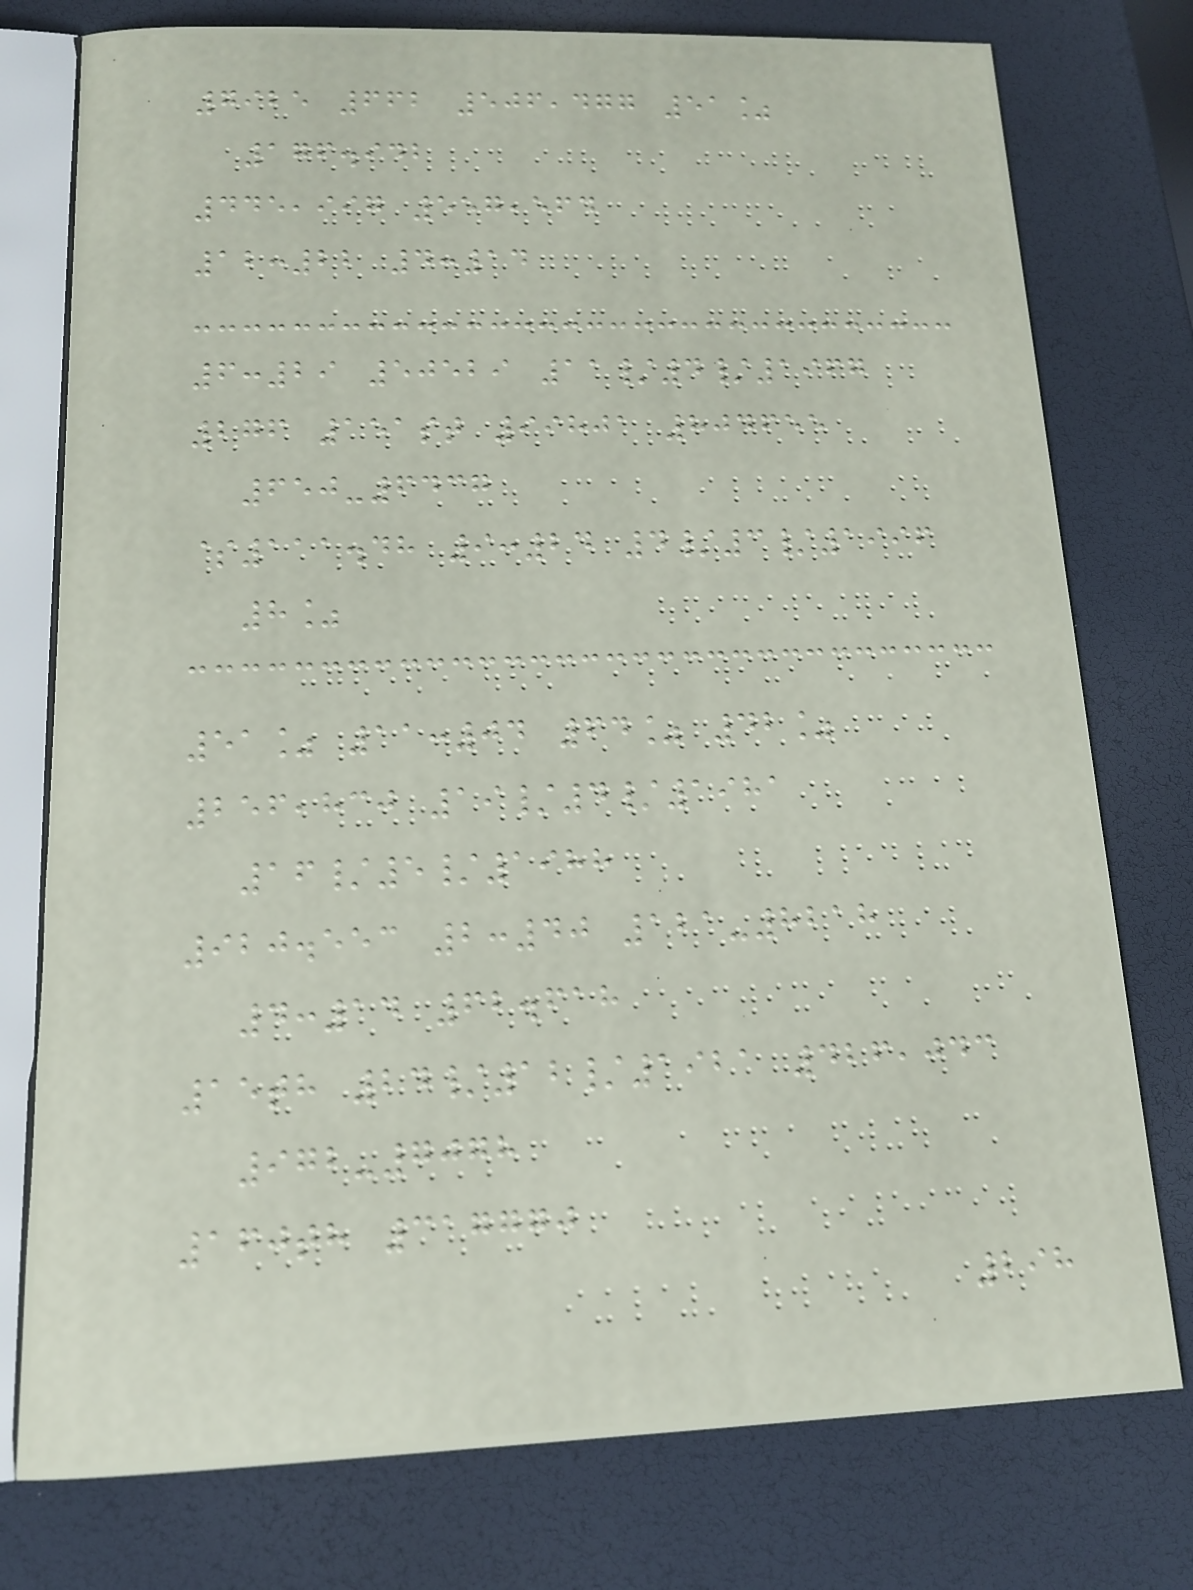7925 662 506,477 51%
176.942
445,997 557,564
12:22 4:14
6:29 50529 11/4/1967
276 151st 99801 804655
650-6437
$111.48 9:24 4/3/1996
8%
51% 11:04 64% 42%
256,830 19/4/1981
16/5/1988
920.553 2:40 121-8218
4:14 62.618
15th 24/12/1921 426,043
972-7078
160th 317770
298
